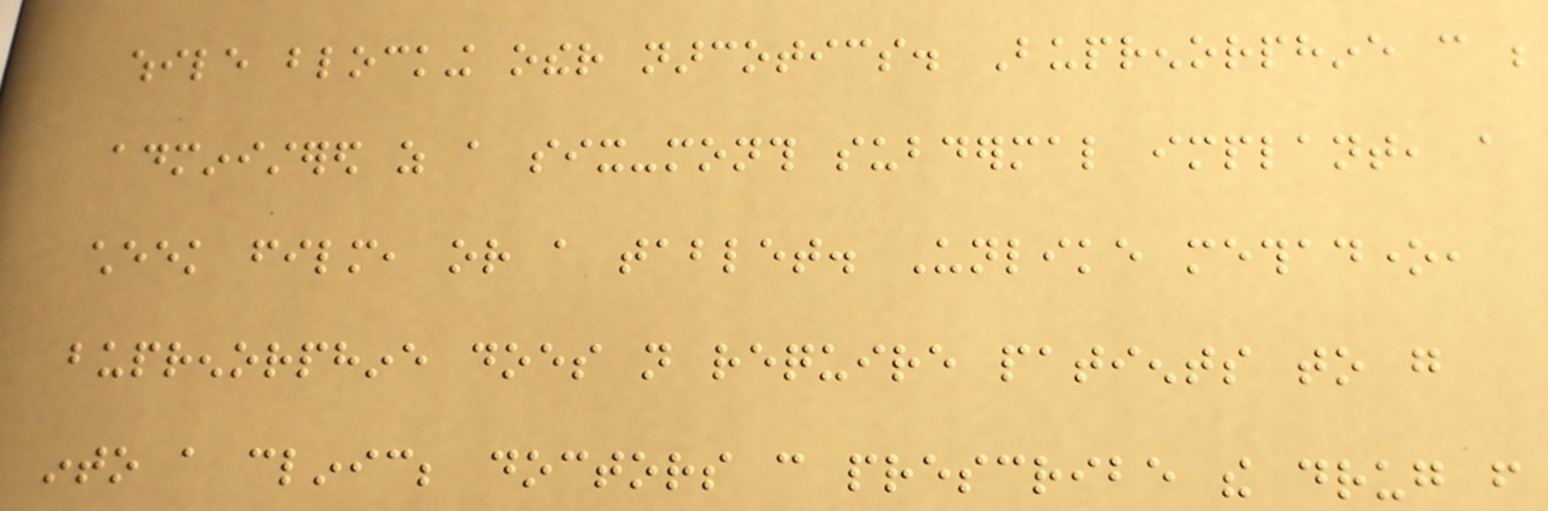while blocking other narcotics. Buprenorphine can be
administered as a six-month subdermal implant, a
cheek film, or a tablet. Unlike methadone,
buprenorphine does not require patients to go
into a clinic; doctors can prescribe the drug from
